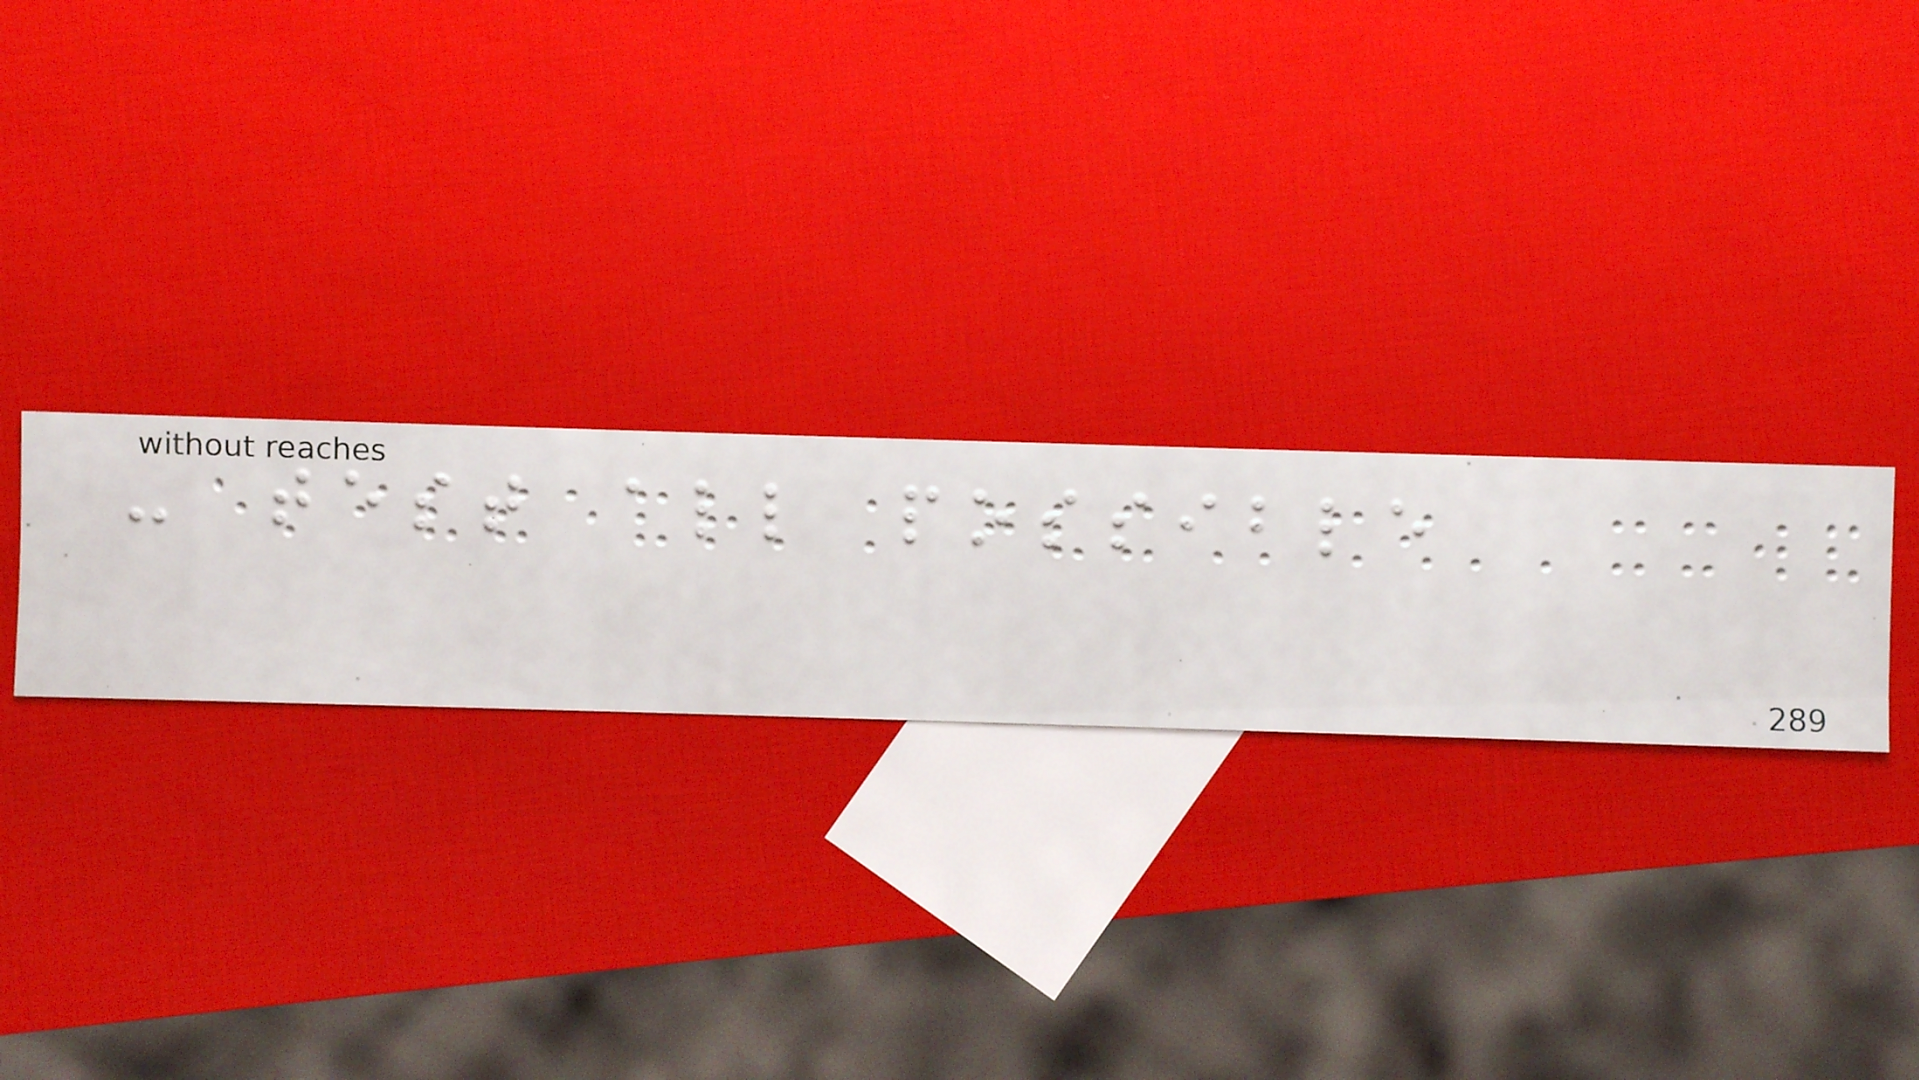- test all possible
